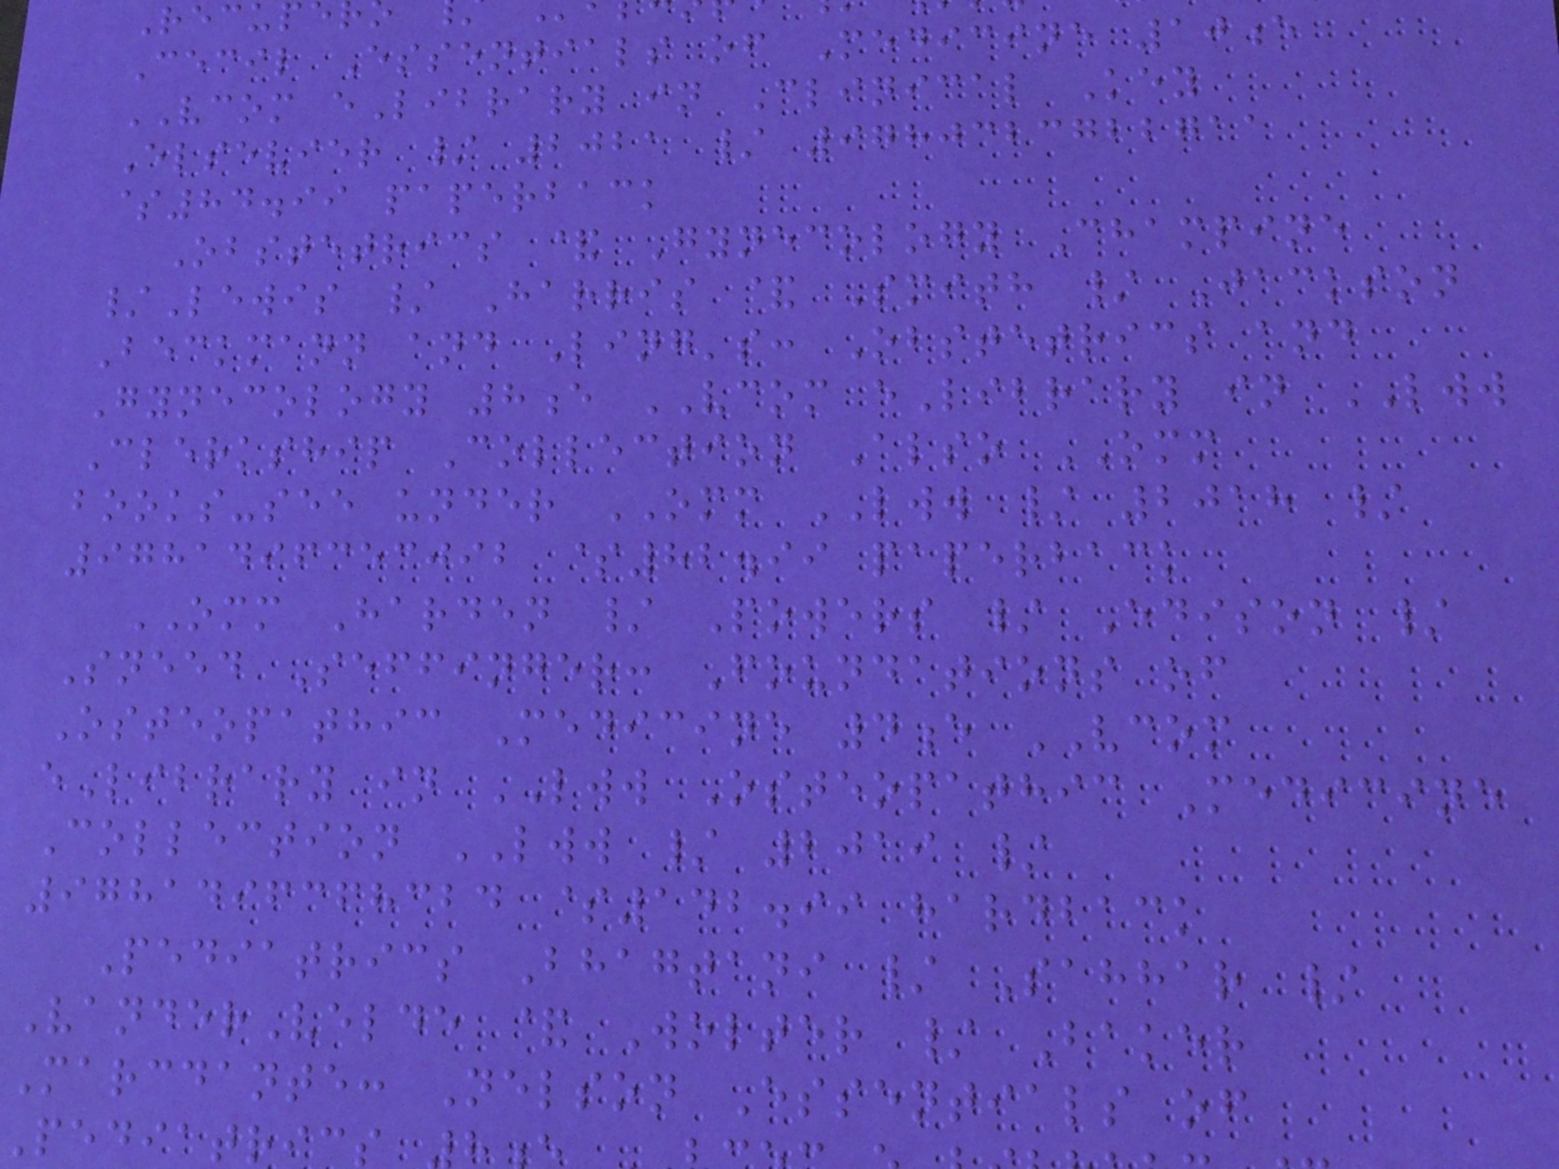Cecil Essentials of Medicine 10e
VCOM eLibrary in Clinical Key
Elsevier / 2021 / 9780323722711
$84.99 paperback
Obstetrics & Gynecology Champine
/Lewis / Harris & Smith / Jackson
Beckmann and Ling's: Obstetrics and
Gynecology 8e VCOM eLibrary in LWW
Clerkship Collection Also OMM
books-see under OMM LWW / 2018 /
9781496353092 $82.99 paperback
OMM Harden / Powers / Edison /
Sneed Seffinger: Foundations of
Osteopathic Medicine 4e VCOM
eLibrary in LWW Osteopathic Medicine
Collection LWW / 2019 /
9781496368324 $142.99 hardback
Pediatrics Bhagtani / Sahhar /
VanderVelde & Wolter / Baker
Marcdante: Nelson Essentials of
pediatrics
